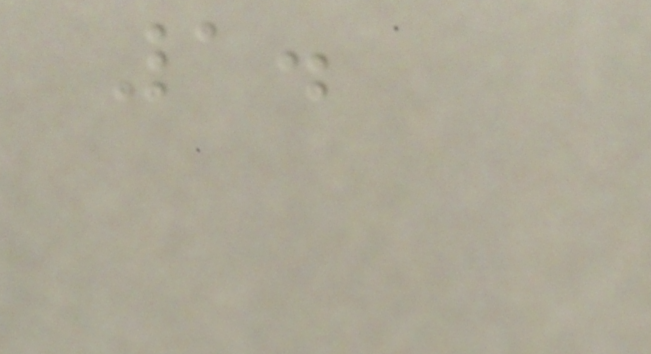1.
